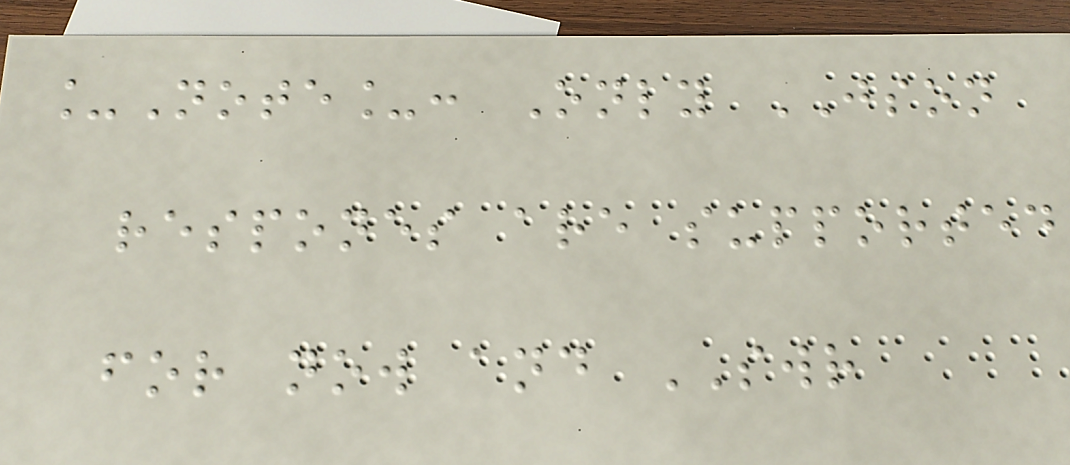_Note_: Only JSON
respones are supported
for now and SWR
